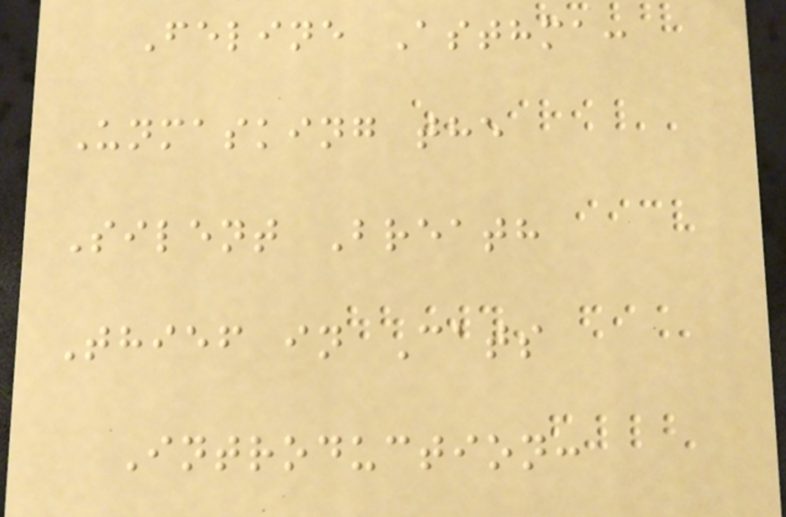Feline Asthma:
Unmasking the
Silent Breath
Thief in Cats
Introduction:
